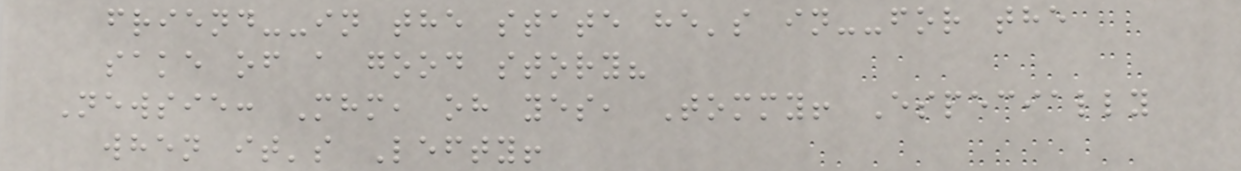friend--in the state he's in--for the
sake of a good story?
Newsie: Mhm, oh yes, Tommy! Especially
when it's Lefty!
